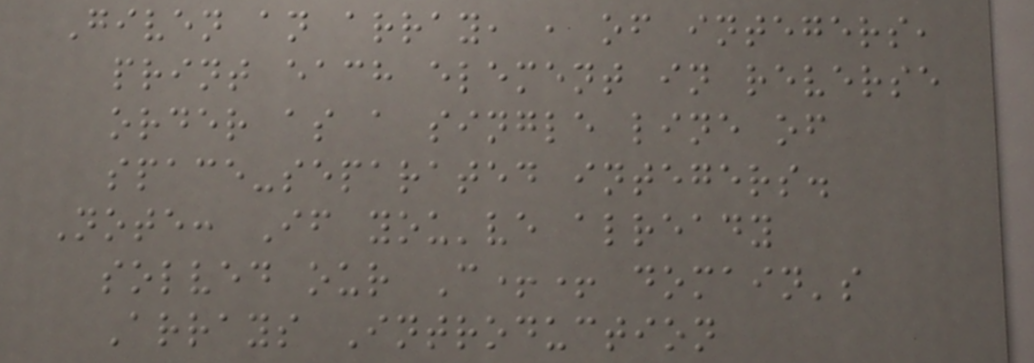Given an array, , of integers,
print each element in reverse
order as a single line of
space-separated integers.
Note: If you've already
solved our C++ domain's
Arrays Introduction
